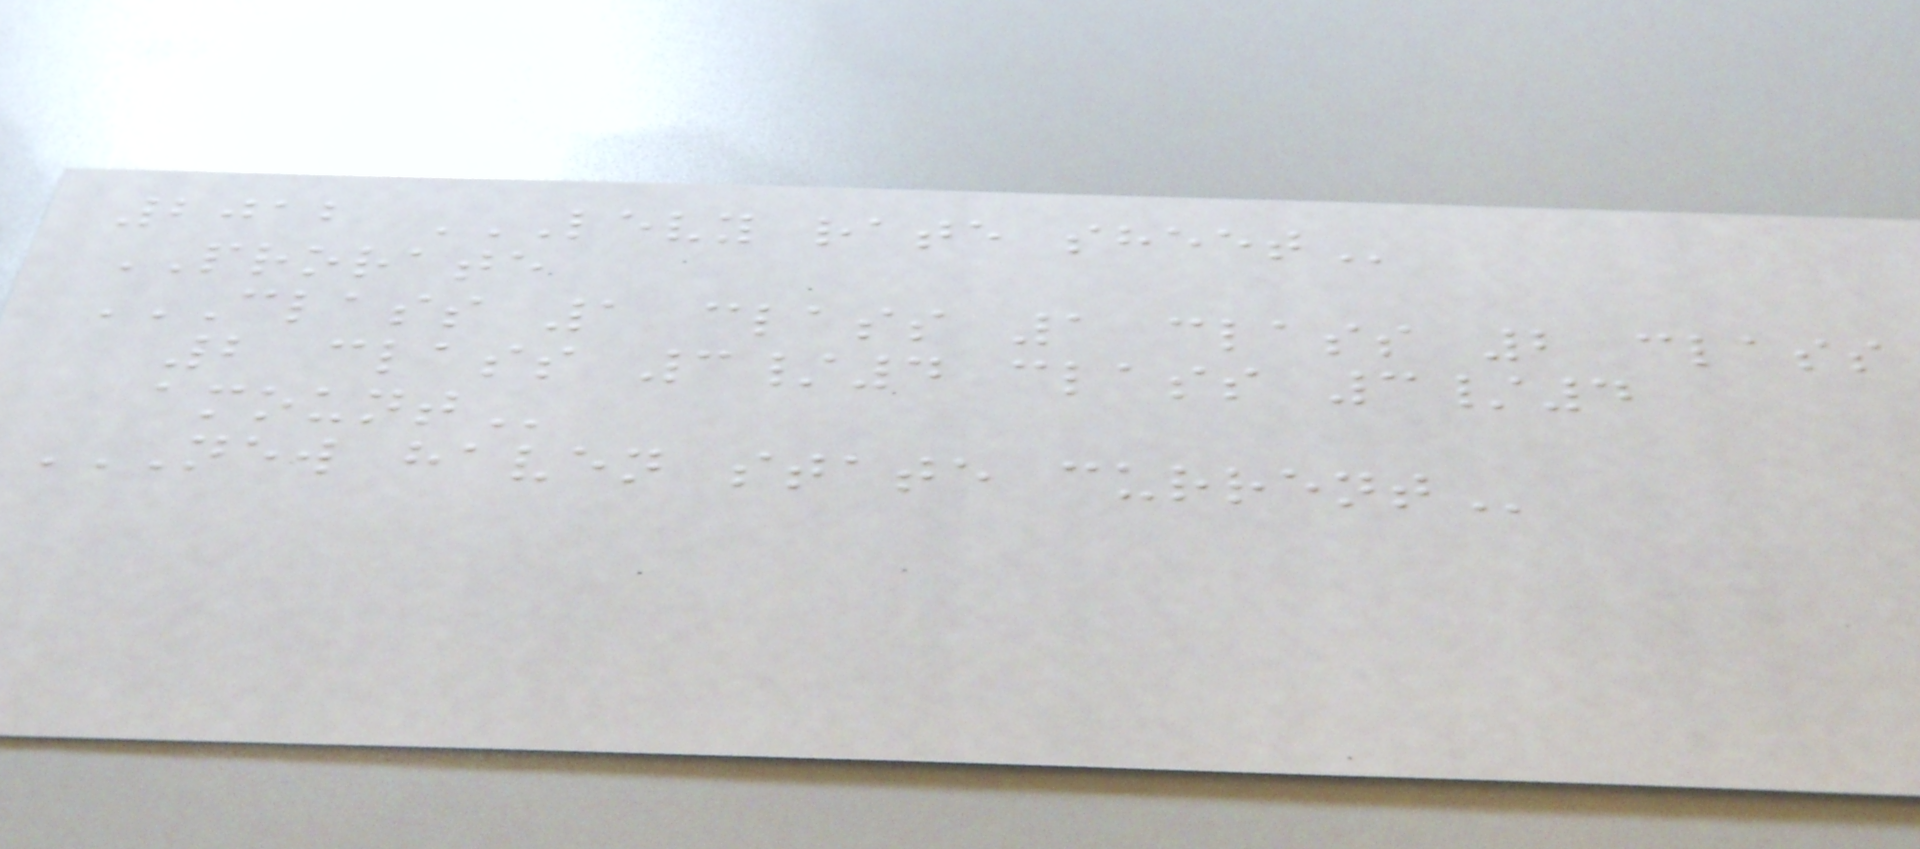2012 LEVY RATE SHEET
PRORATE
CLASS 1 CLASS 1 CLASS 2 CLASS
2 CLASS 3/4 CLASS 3/4
AMOUNT
NEW HAVEN STATE CURRENT
